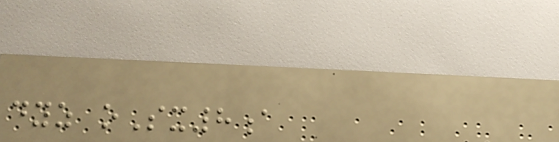dyz oSx8a
